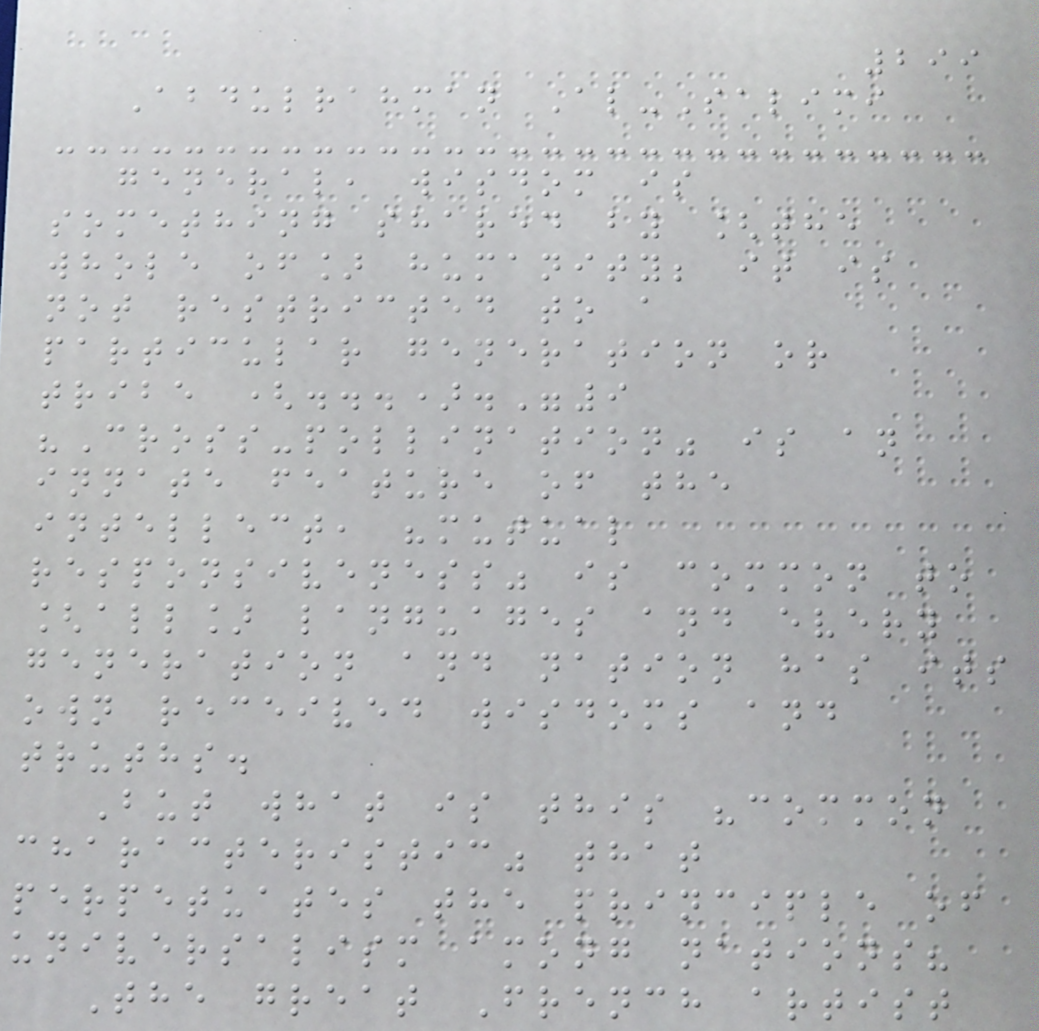299
Abdulrahman Al-Salimi
general, wisdom is
something shared by [the
whole of] humanity; it is
not restricted to a
particular generation or
tribe (...)."9
"Cross-pollination" is an
innate feature of the
intellect, "mutual
responsiveness" is common to
[all] languages and every
generation and nation has its
own received wisdoms and
truths.
But what is this "common
characteristic" that
perpetuates the principle of
universalism among nations?
The great French artist
